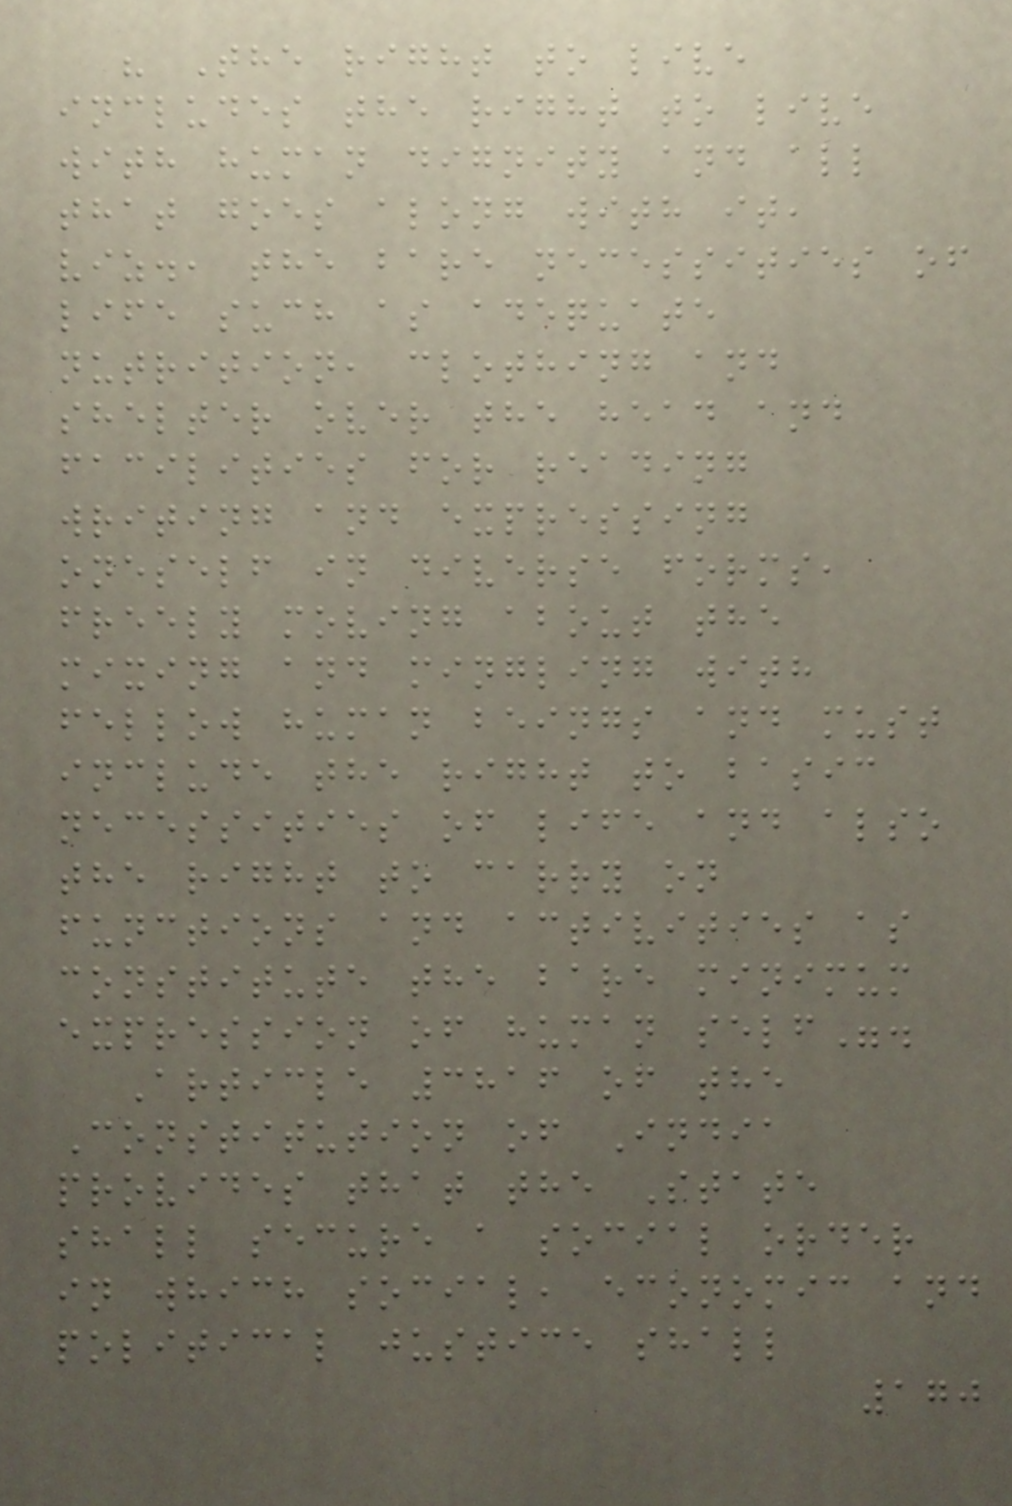" The right to live
includes the right to live
with human dignity and all
that goes along with it,
viz., the bare necessities of
life such as adequate
nutrition, clothing and
shelter over the head and
facilities for reading
writing and expressing
oneself in diverse forms,
freely moving about the
mixing and mingling with
fellow human beings and must
include the right to basic
necessities of life and also
the right to carry on
functions and activities as
constitute the bare minimum
expression of human self".
Article 3816 of the
Constitution of India
provides that the State
shall secure a social order
in which social, economic and
political justice shall
170
